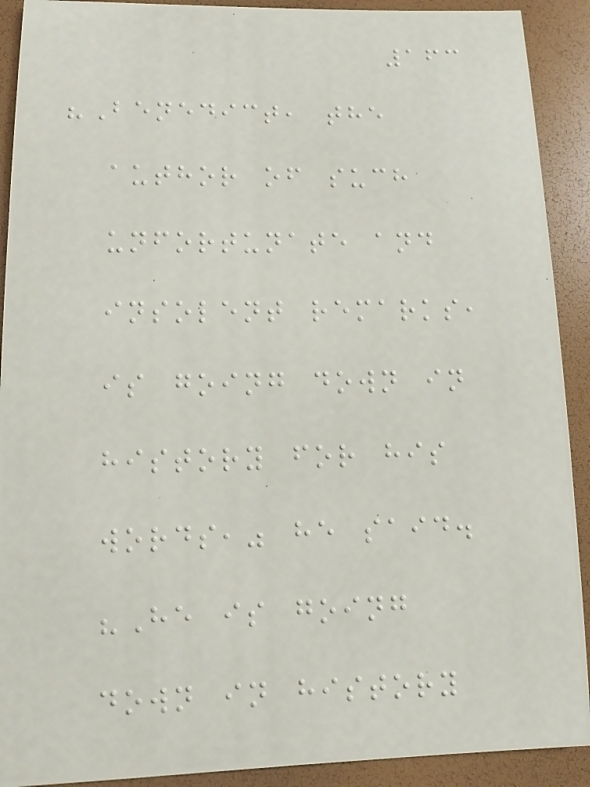163
"Benedict, the
author of such
unfortunate and
insolent remarks,
is going down in
history for his
words," he said.
"He is going
down in history
